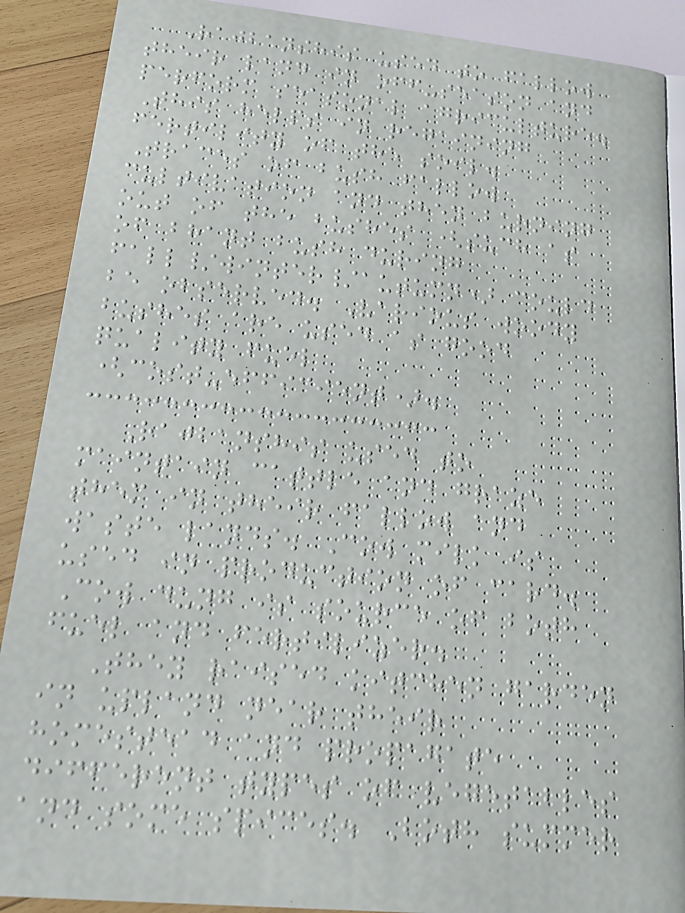Rajbanshis used to fallow
their land in off-season and
perform seasonal agriculture.
This helps in regaining
fertility of the soil.
Traces of bush fallow
cultivation and then burning
out of the bushes (such as
of bhant bush during
fall/winter/autumn) could
be observed. Various woody
bushes are used as good
quality fuel
(cost-efficient).
Rajbanshis used to
maintain cattle and graze
them in their fallow and
waste lands. Cow milk is
used in production of card.
Cow dung is source of both
fuel and fertilizer.
They raised kitchen garden
in upland near their
homestead and propagate
different types of vegetables
and some spices. Both summer
